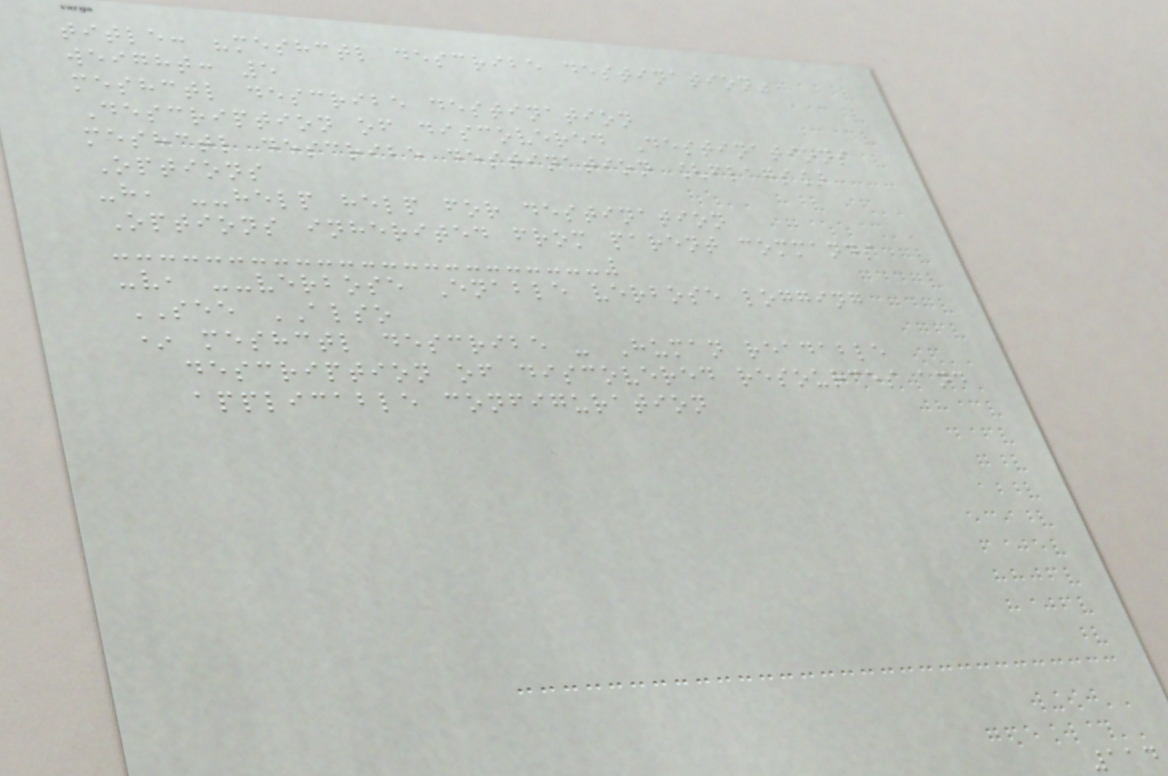title: "meshctl describe destination"
weight: 5
meshctl describe destination
Description of discovered Destinations
meshctl describe destination [flags]
Options
-h, --help help for destination
Options inherited from parent commands
-v, --verbose Enable verbose logging
SEE ALSO
* meshctl describe - Human readable
description of discovered resources and
applicable configuration
114
